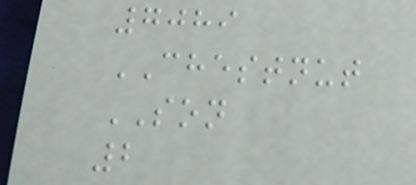7089
CHESTNUT
SON
2
